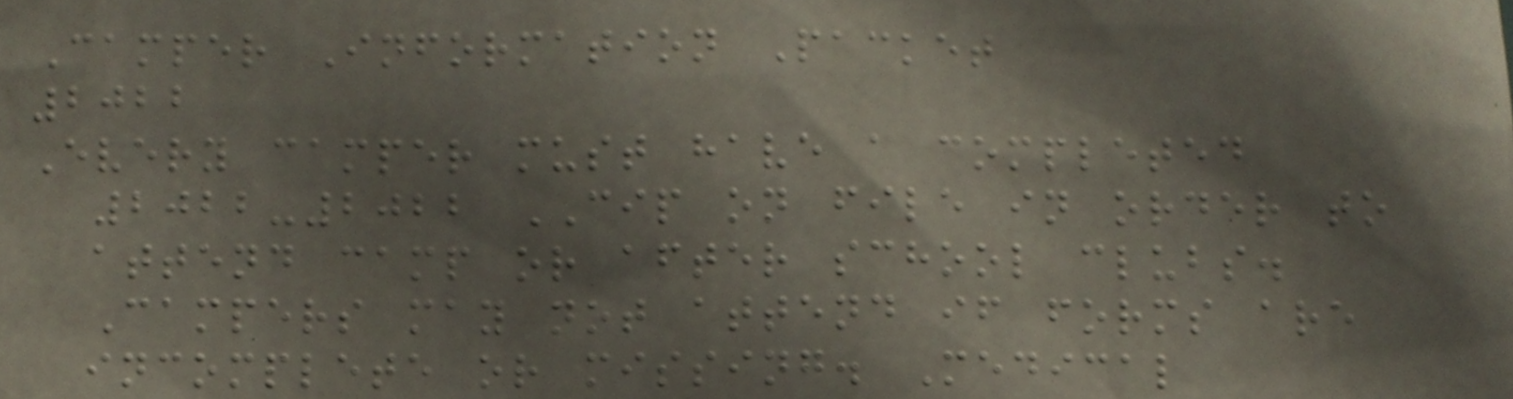Camper Information Packet
2022
Every camper must have a completed
2022-2022 CIP on file in order to
attend camp or after school clubs.
Campers may not attend if forms are
incomplete or missing. Medical
